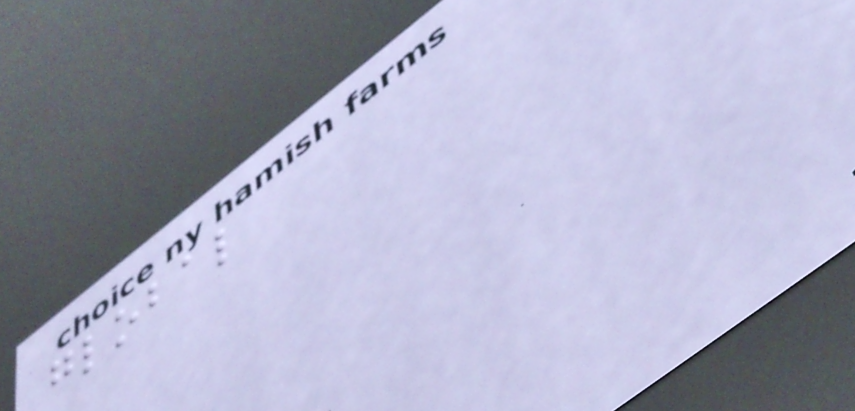global
